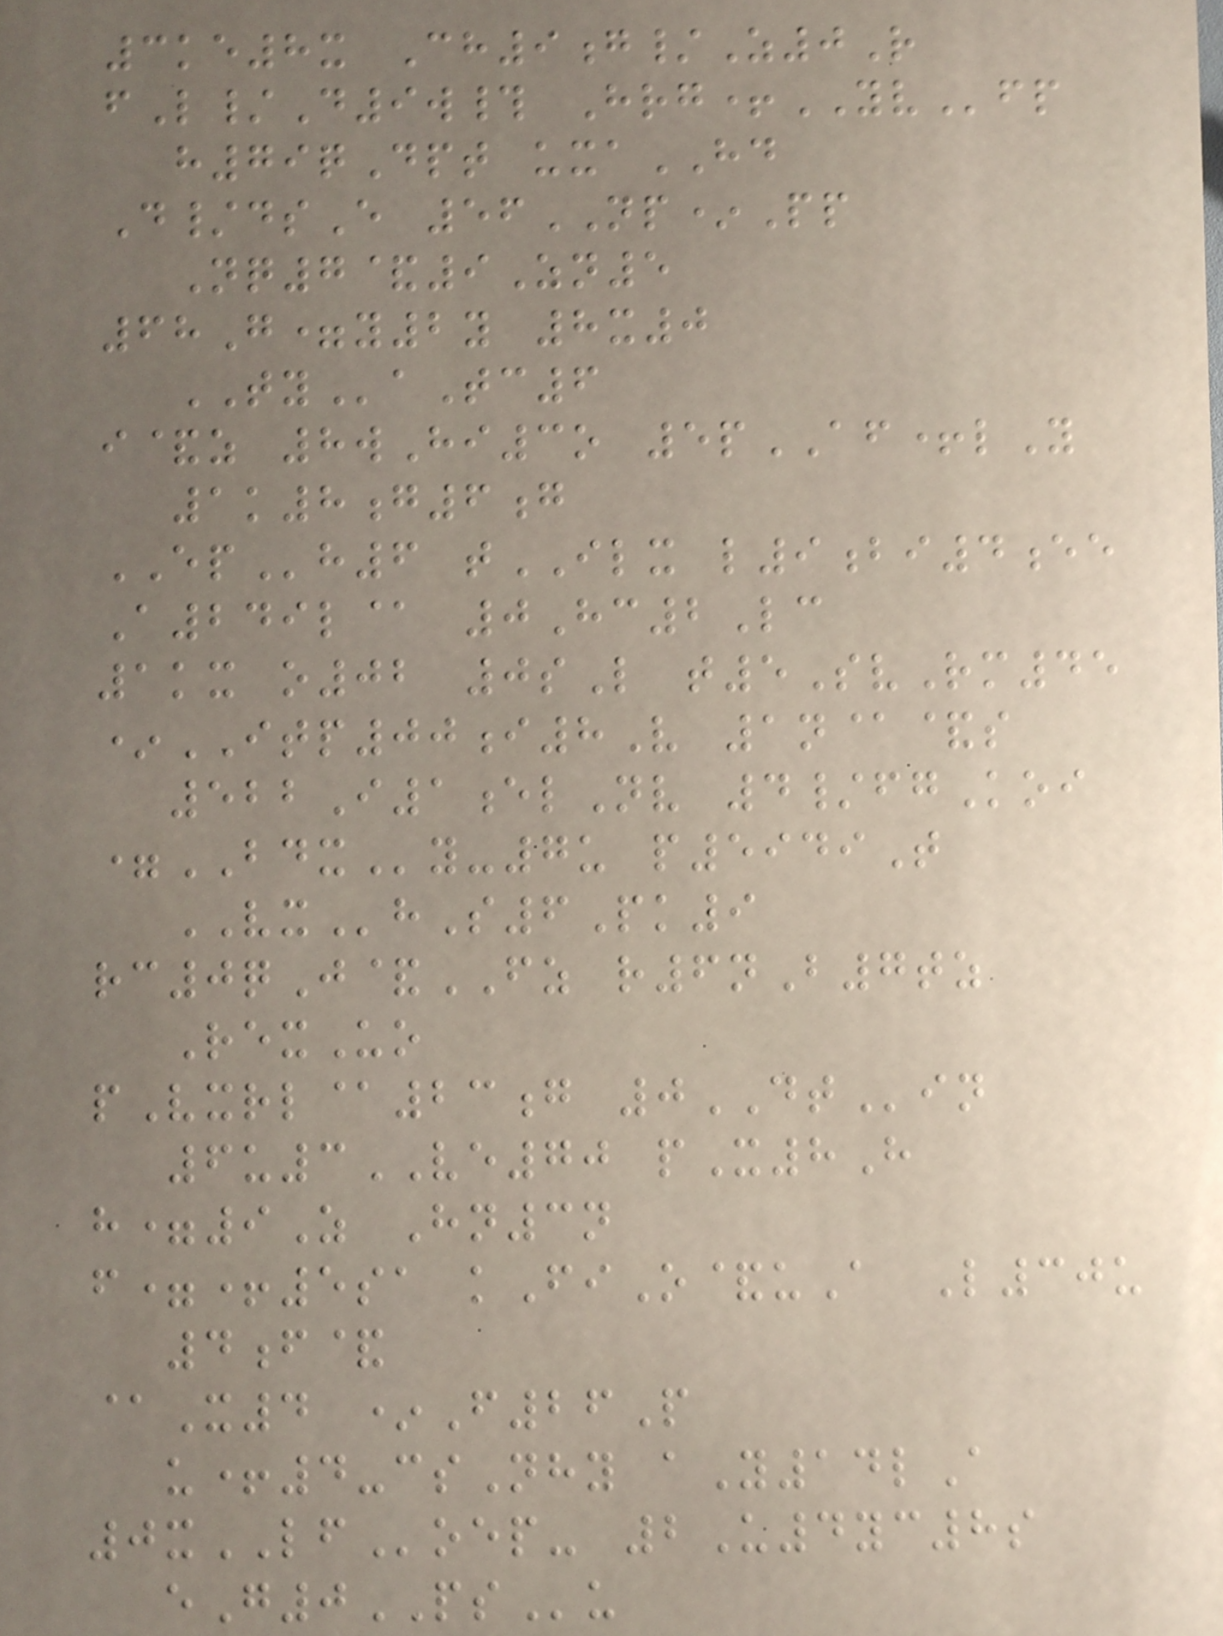3ke8x Ch9g/Z0R
fL/D9w# Hrg+YVfp
h79qDpt uxaHD
D/dsE 56NP*Pp
Nq7&9Zn5
68G=y2y 8x0
TYaTc6
i&z 8wHi3o 5pAF+lY
1k8g6g
EPh6 tILX l9bi4ee
A249l@ 0Hc2Lc
1kx o02 0sL t5SvRm45
*ITP00i8V 1n@&s
522I1elNv 4/fgKoi
=BDXy-7u p5949T
VXhS6Pk9
rc0qJ&FZ r6nB7tz
RexUo
pVxrl@23g 0DTin
6u3VE70 pX8H
h=9Z Hn3n
f=+5sa kFiO&uA L30u
4f&
@X4 *F26P
u+4-csNhy aY14lA
0xLFoep- 2U4yc8s
eG0PSu
